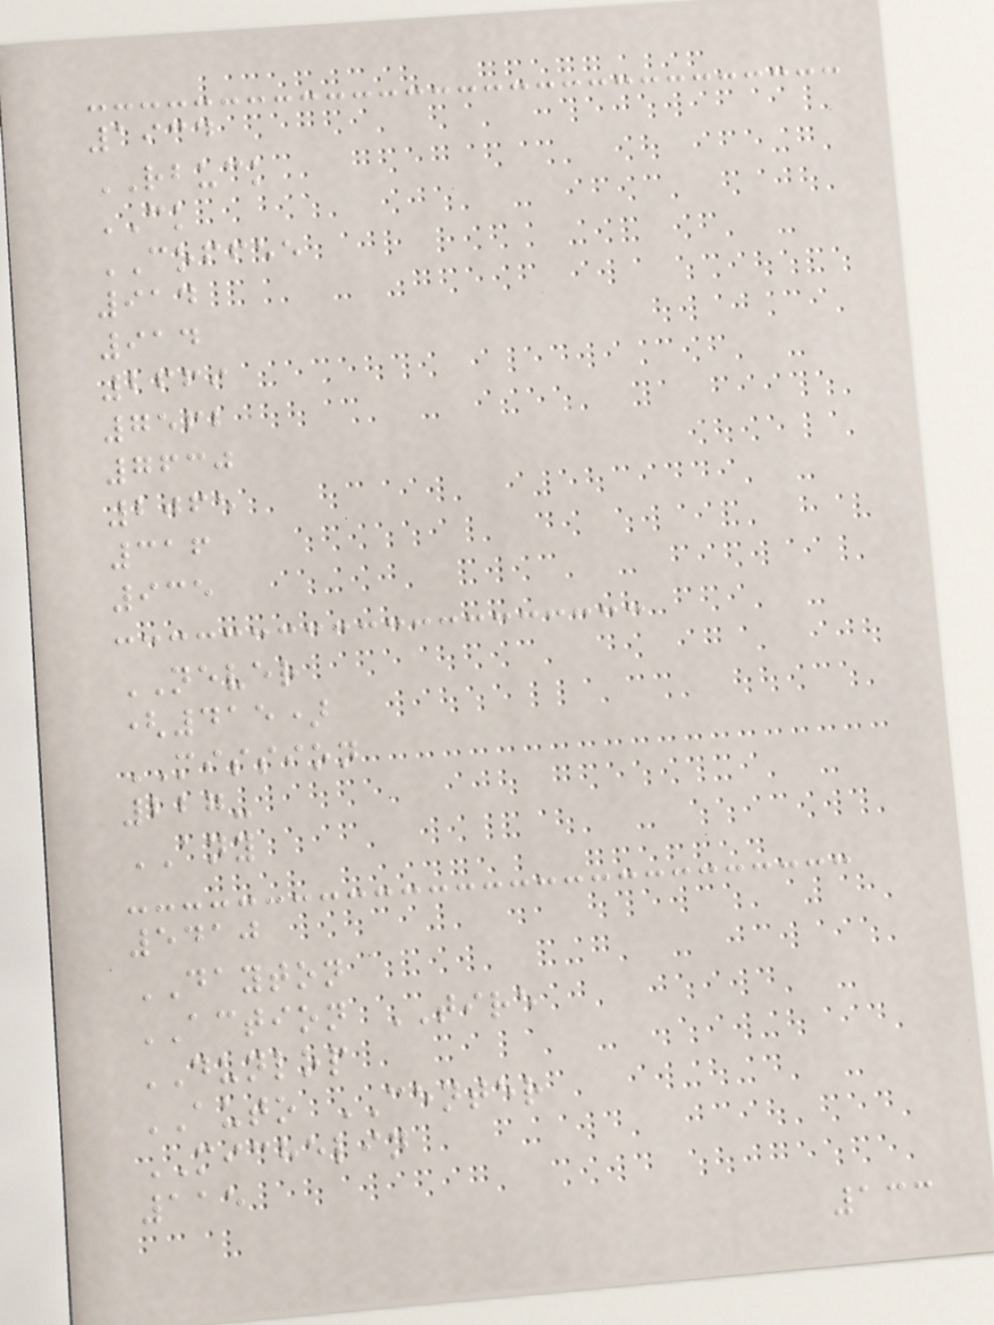1934
RBUCK
CK
COFFEE
914
914
2669
7562
7630
2065
316
935
NEVER
(415)
MISSION
227-
ANY
5410
DAYTON
ACTION TIRE
DUNLOP
AUTO CENTER
MICHELIN
115
133
